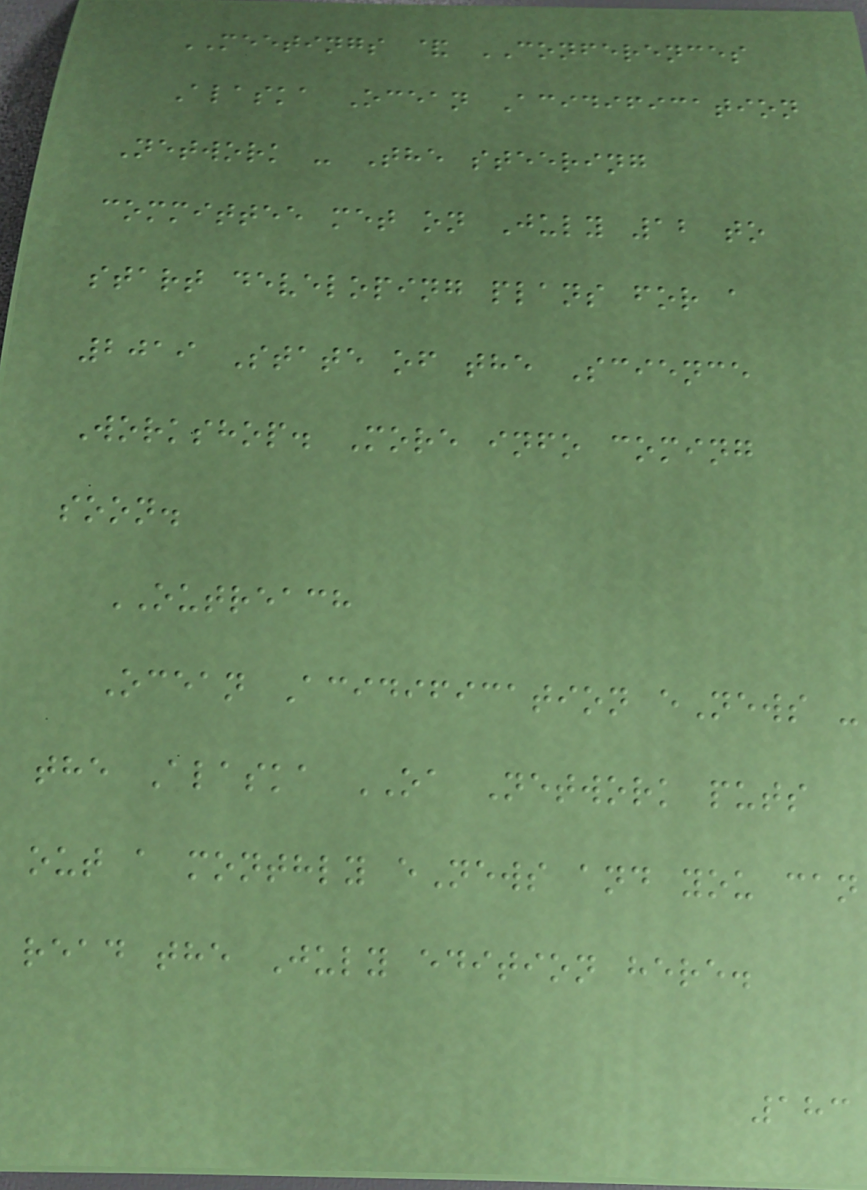MEETINGS & CONFERENCES
Alaska Ocean Acidification
Network - The steering
committee met on July 12 to
start developing plans for a
2019 State of the Science
Workshop. More info coming
soon.
OUTREACH
Ocean Acidification eNews -
the Alaska OA Network puts
out a monthly eNews and you can
read the July edition here.
183
